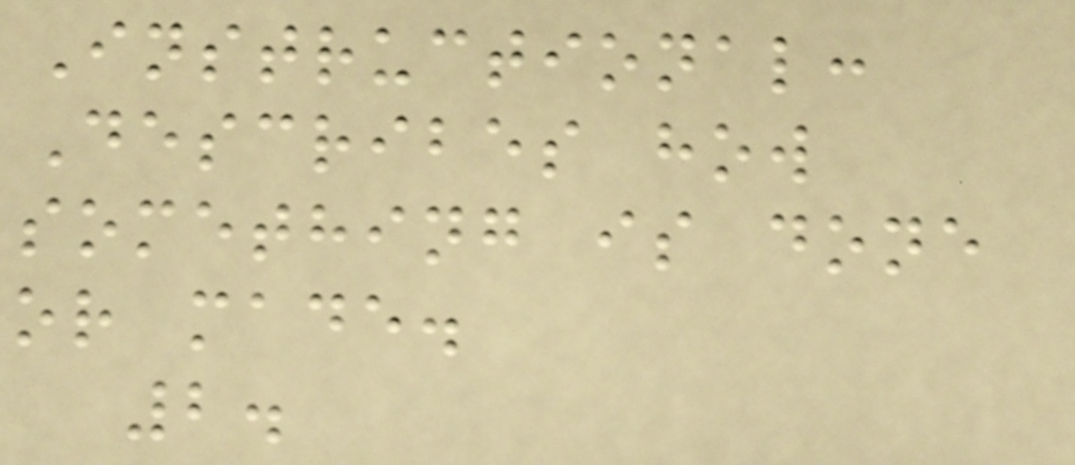Instructional:
Describes how
something is done
or made.
2.
